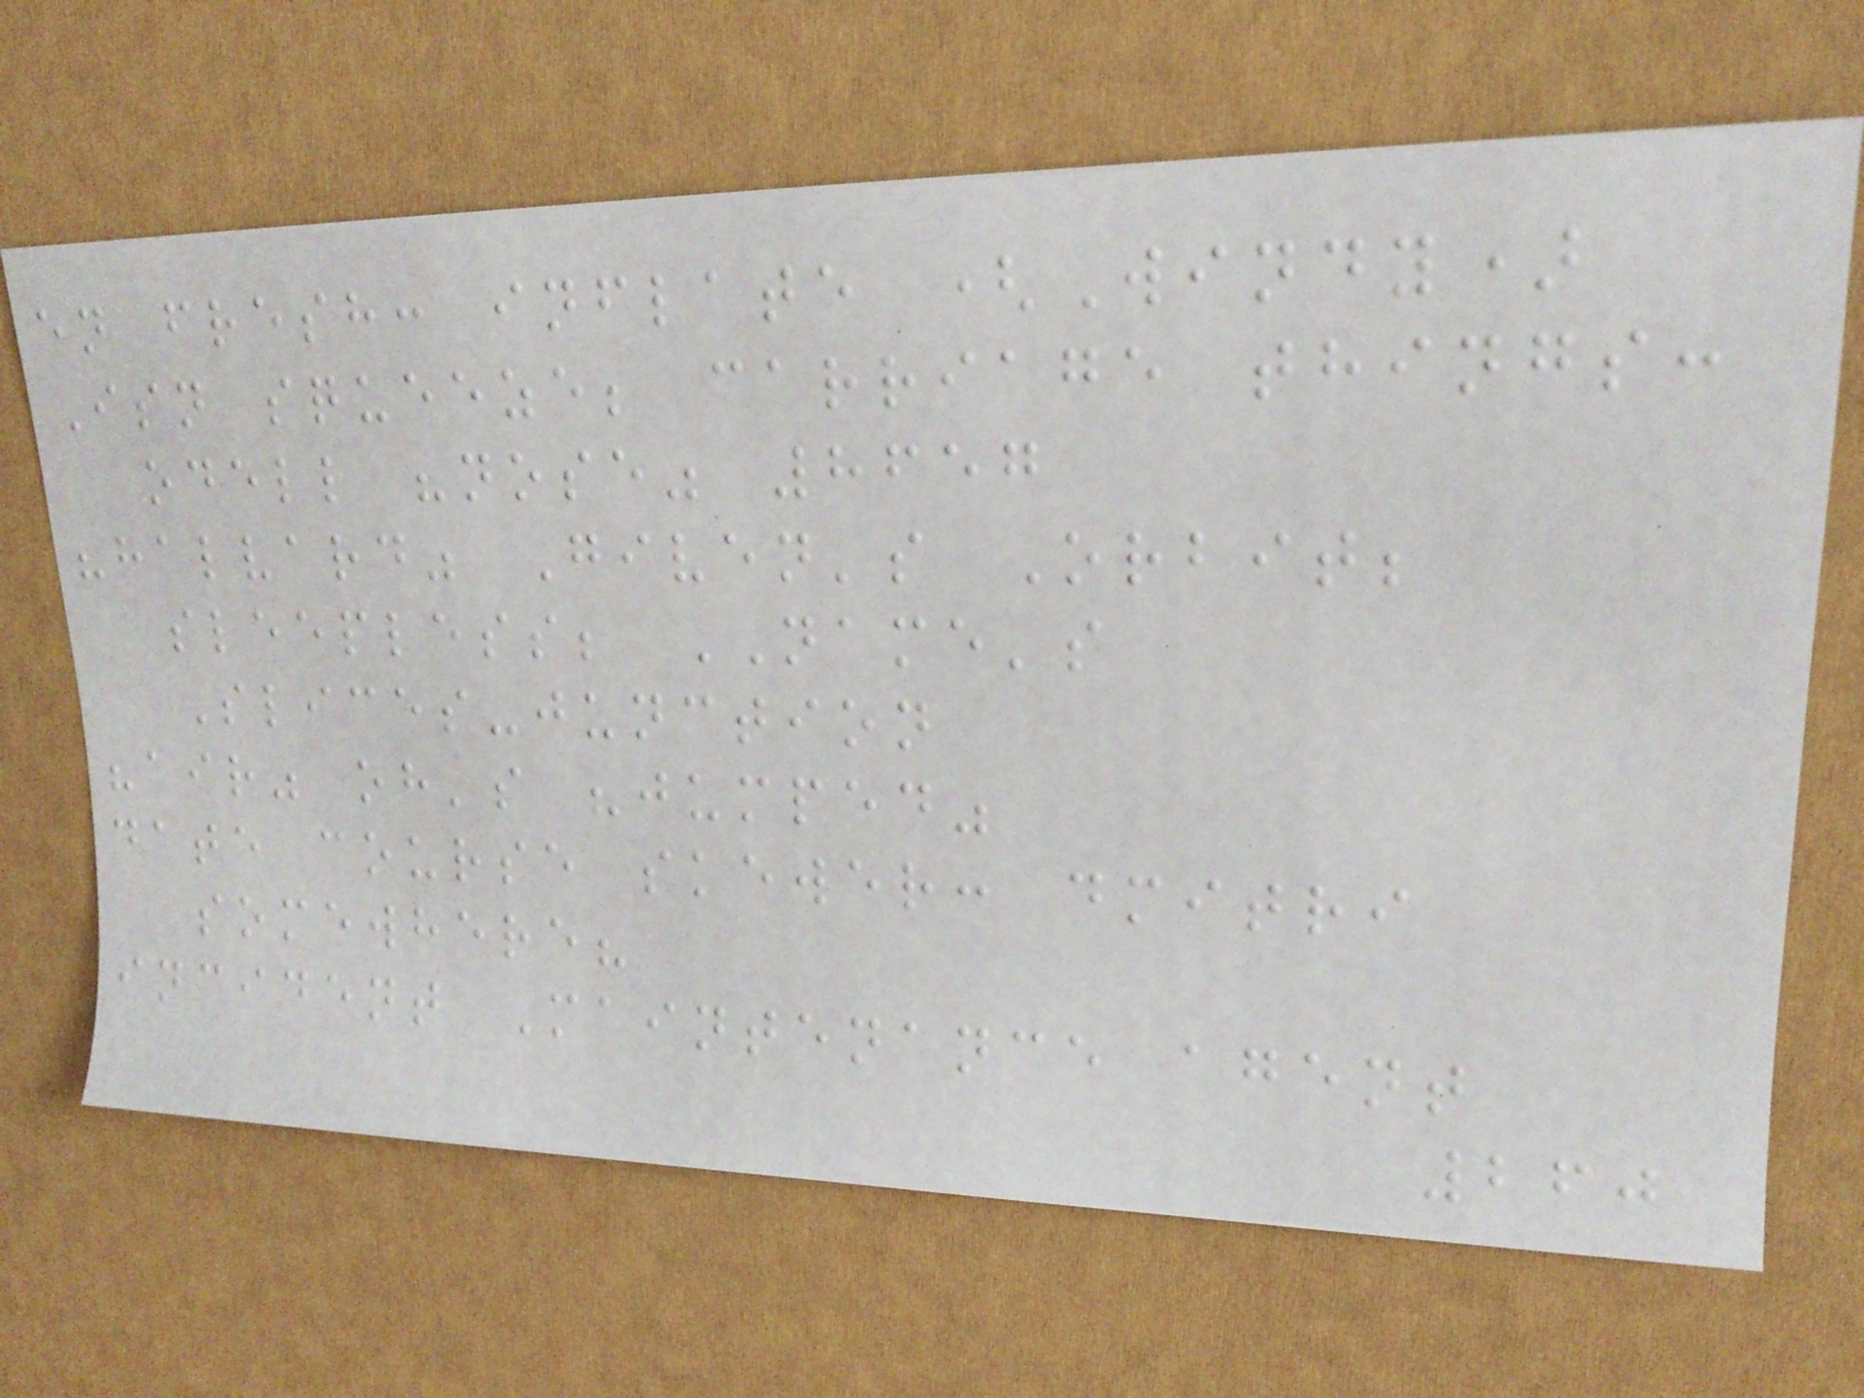en fresh: inflate (Windy)
Isn squeeze; carriage things:
odell "nose" 8657
"halvard" Given's Orbit;
sleepless; NAME's
Slices-junction
"air" oh's "jumped"
date course skewer: dmitri
somewhere?
incident Maintenance agent
260
